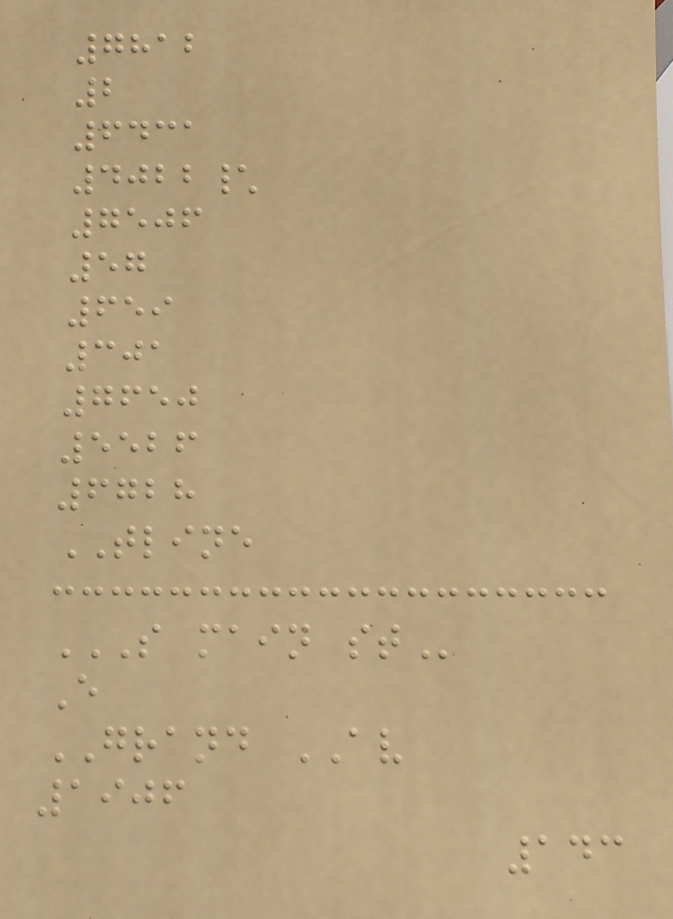7812
2
6431
4022\
7506
57
659
301
7650
5526
6728
TLINE
S MAIN ST
E
GRAND AV
1906
143
